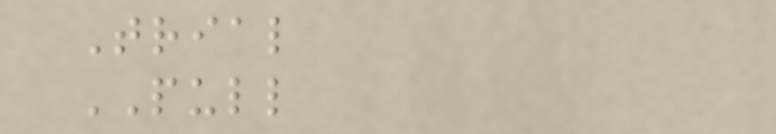Trial
PULL
